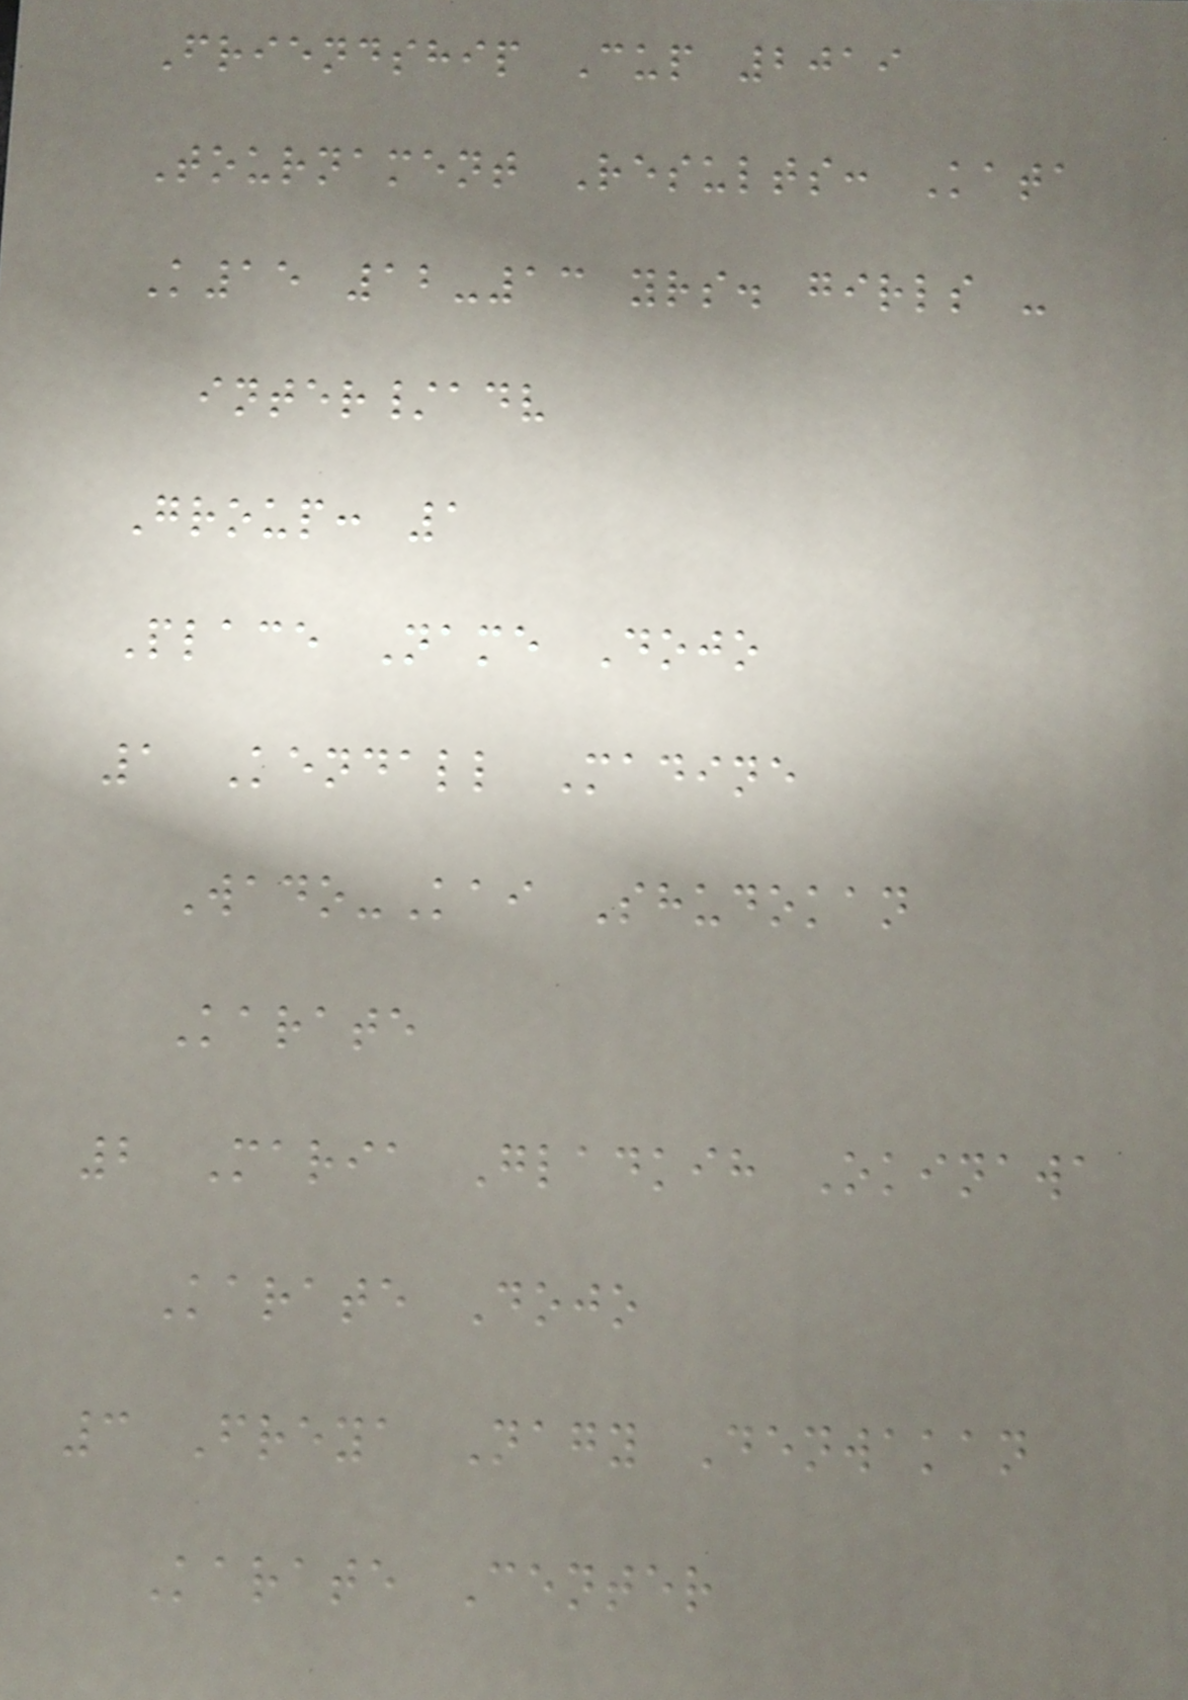Friendship Cup 2019
Tournament Results: Kata
K15 12-13 yrs. girls -
inter/adv
Group: 1
Place Name Dojo
1 Kendall Madine
Wado-Kai Shudokan
Karate
2 Maria Gladkih Okinawa
Karate Dojo
3 Freya Nagy Denwakan
Karate Center
